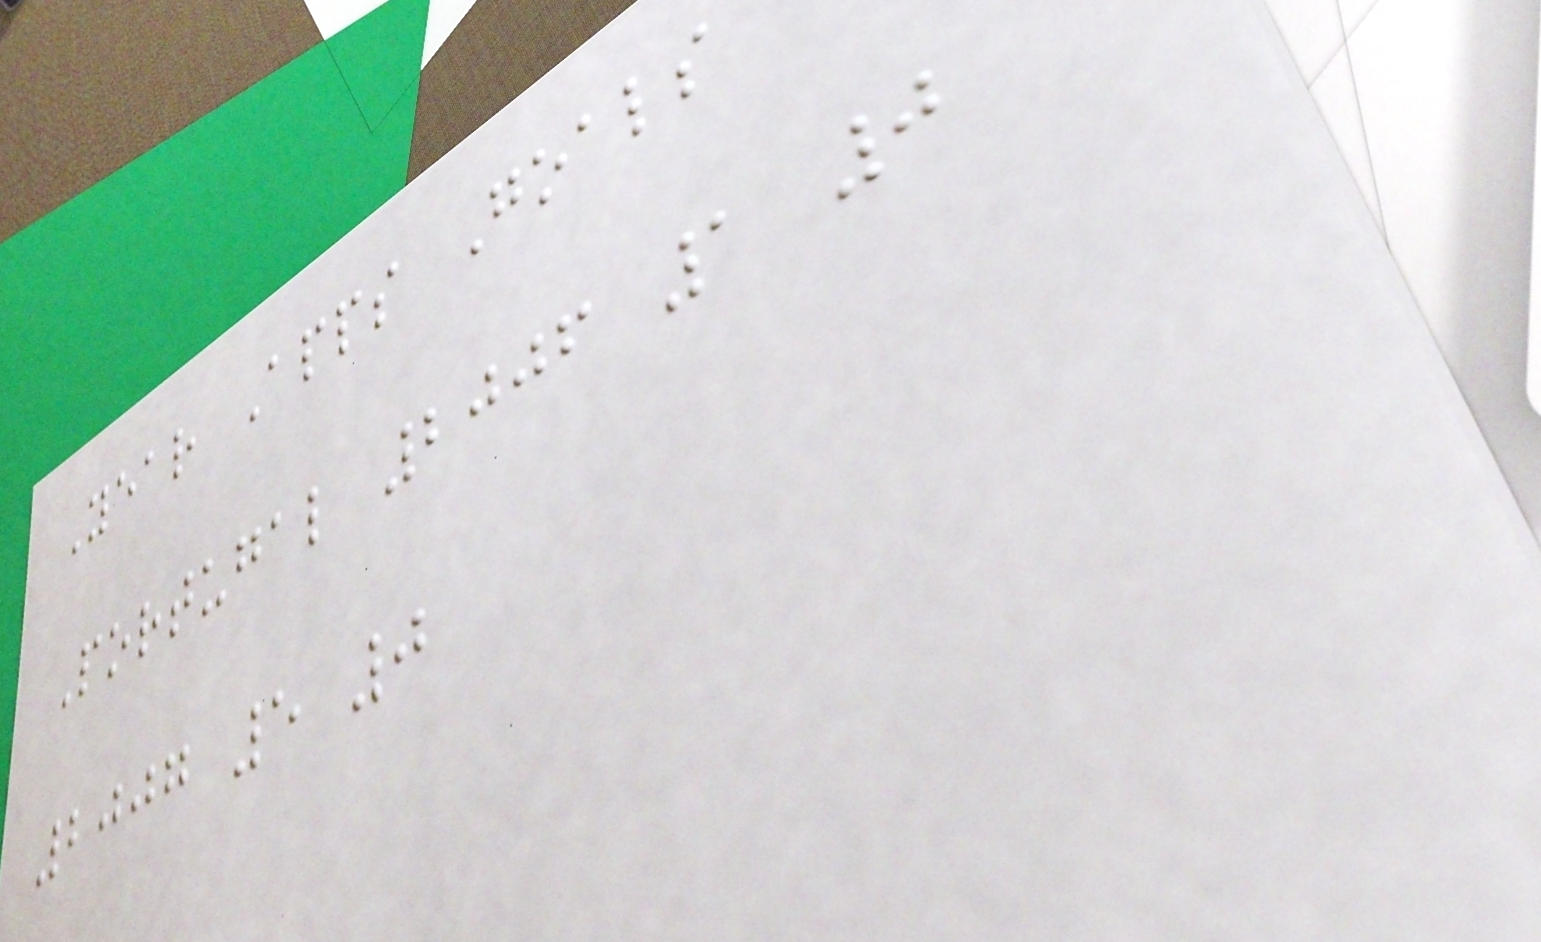Year Apps Goals
Portugal 2006 1 0
2007 5 0
